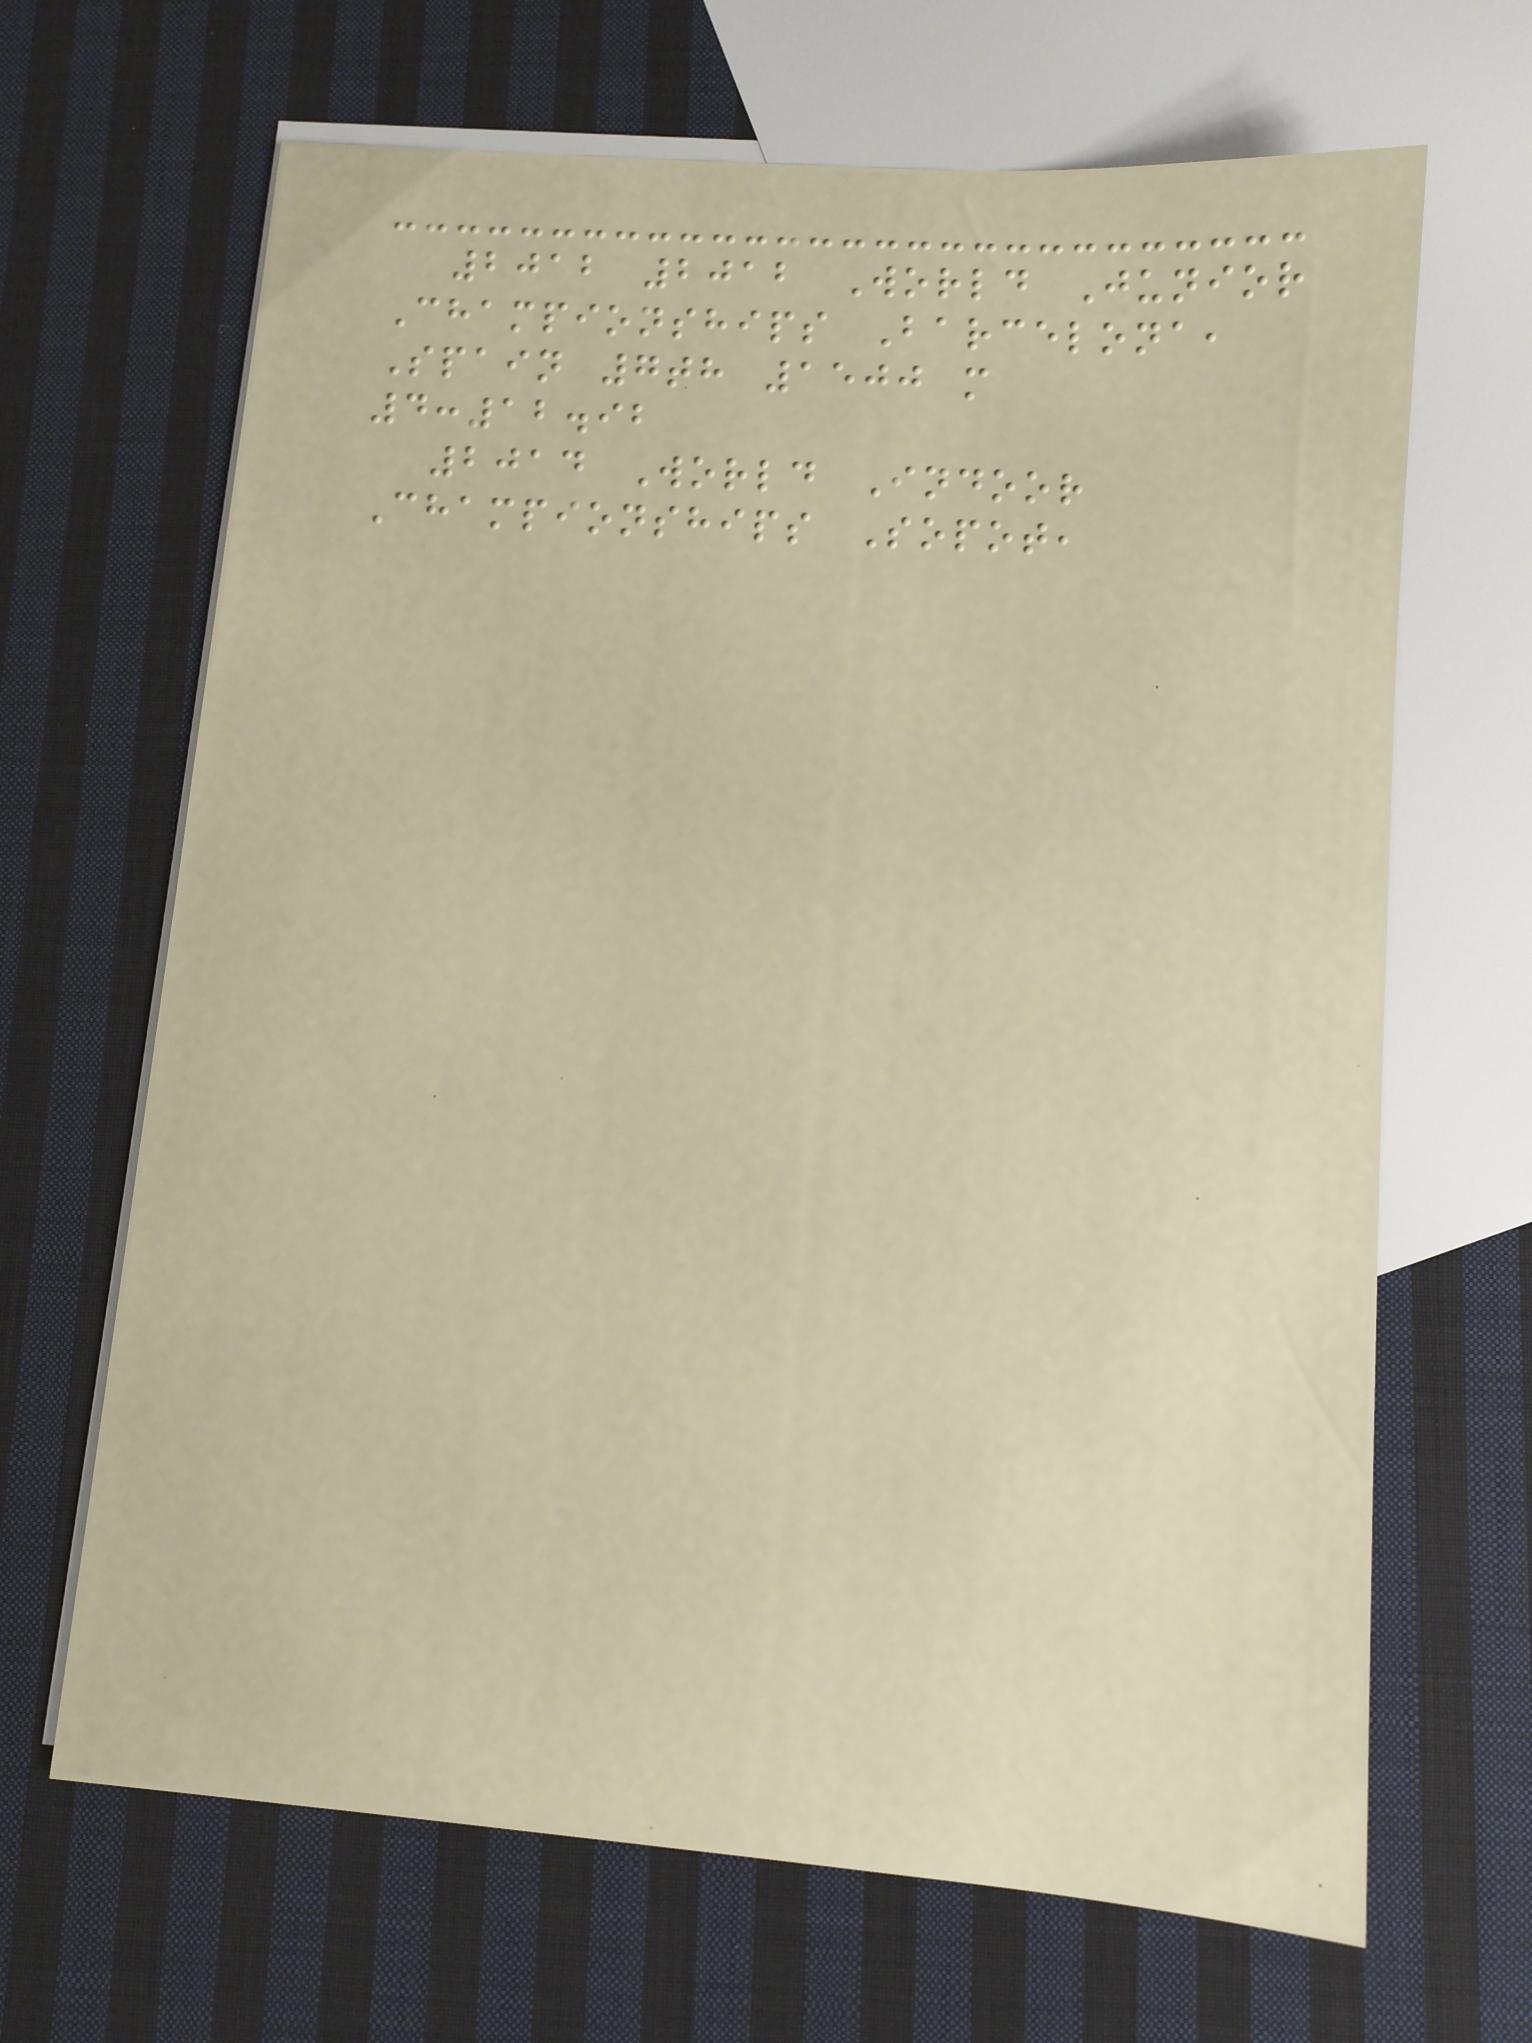2012 2012 World Junior
Championships Barcelona,
Spain 7th 1500 m
4:12.92
2014 World Indoor
Championships Sopot,
